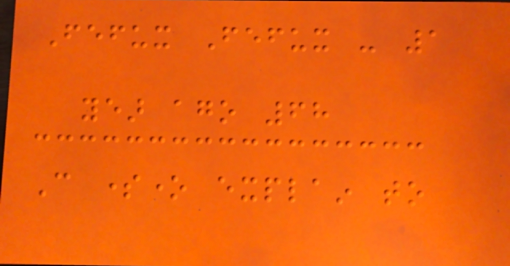Fefux Fefux - 1
year ago 68
Can someone explain to
